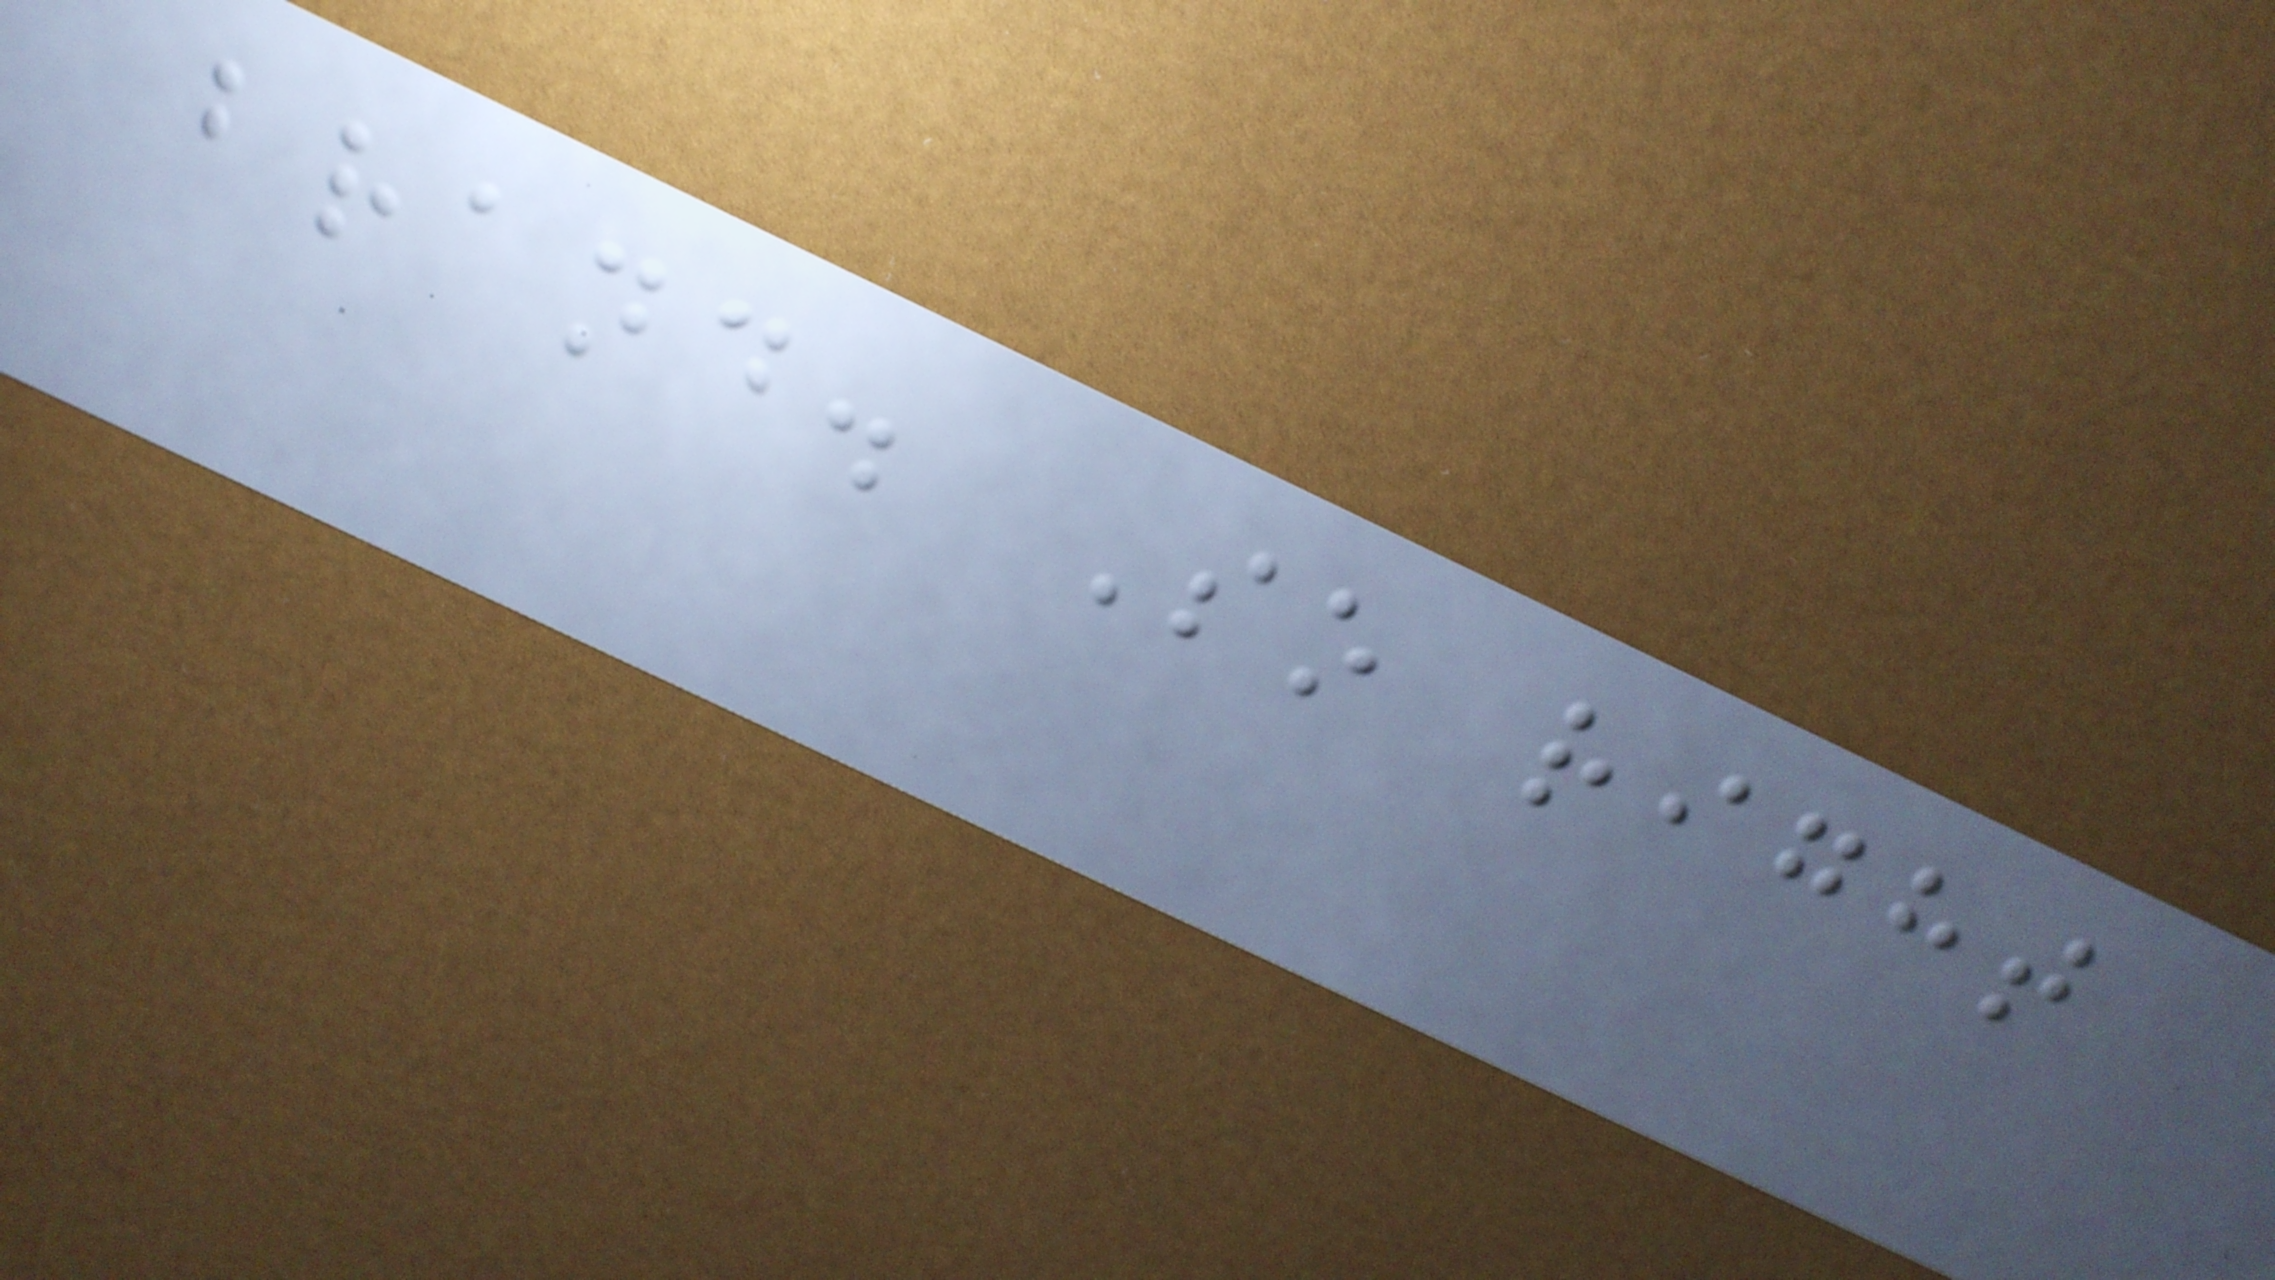brand. So right
